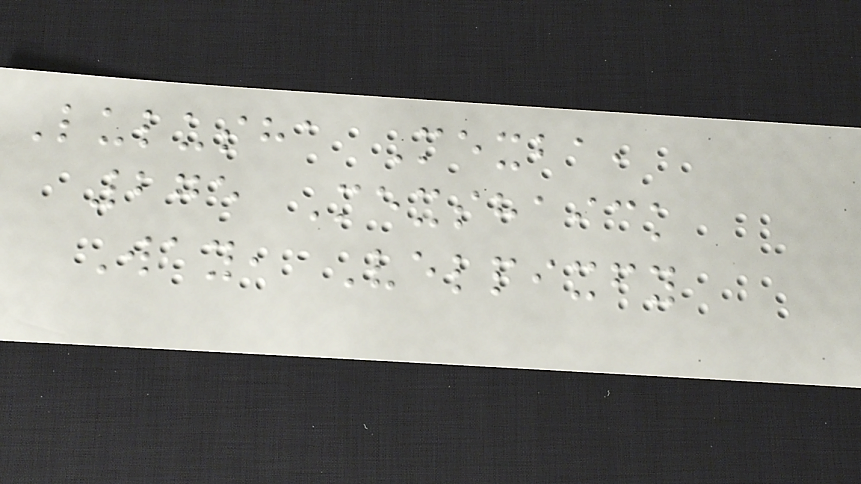Lulusha Mexba,
275 Mexshaick
Way, Velpixfy
